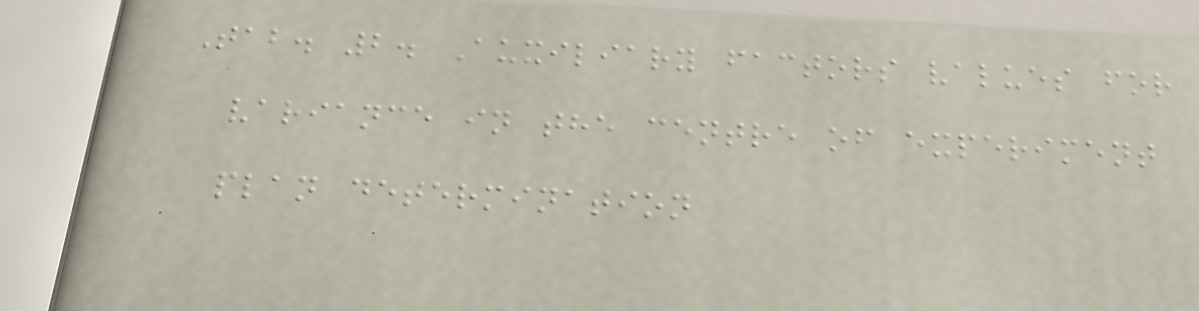Tab. 2. Auxiliary factors values for
variance in the centre of experiment
plan determination
